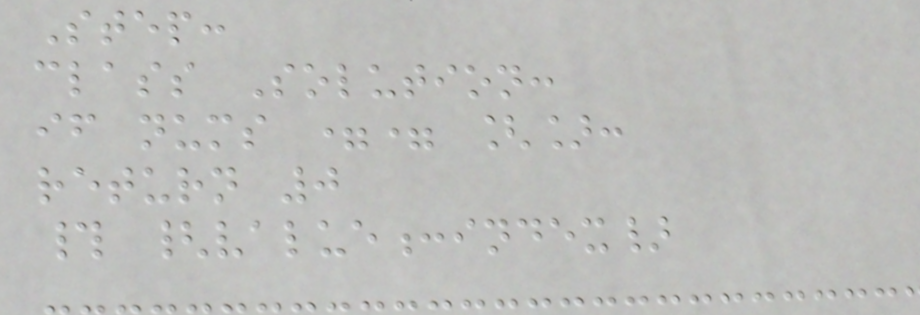Step:
class Solution:
if nums == []:
return 0
# {value:index}
